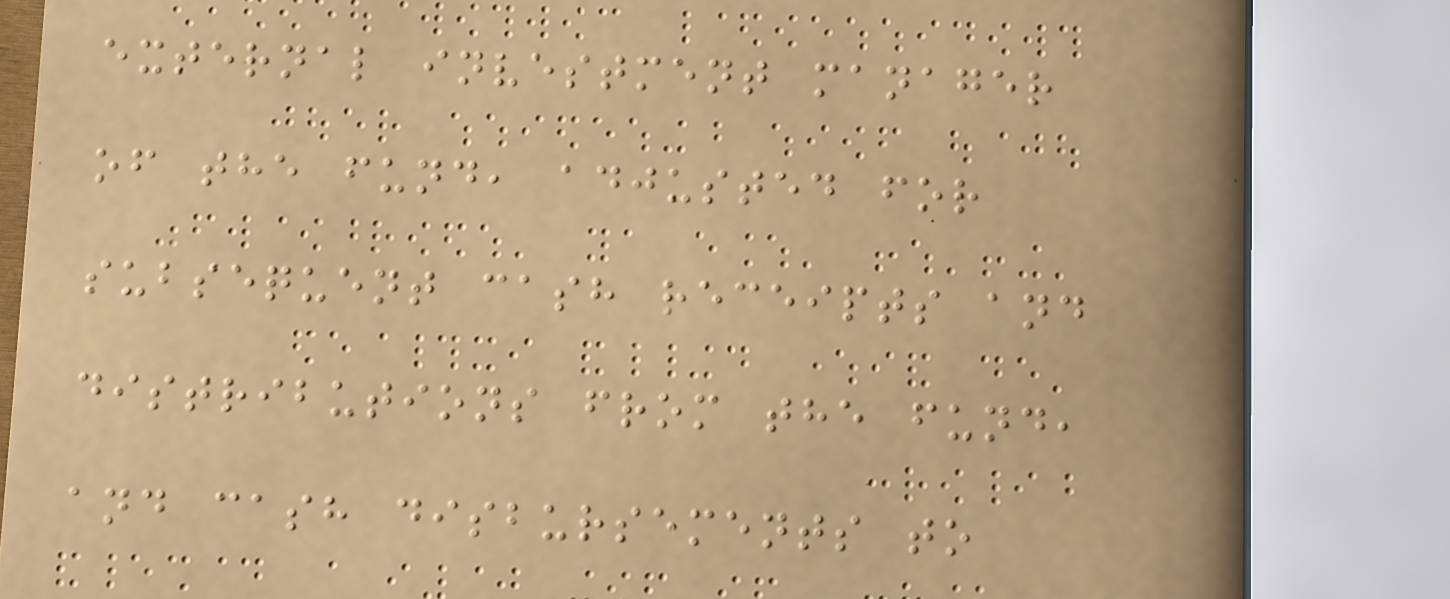external investment manager
of the fund, adjusted for
subsequent cash receipts and
distributions from the fund,
and cash disbursements to
